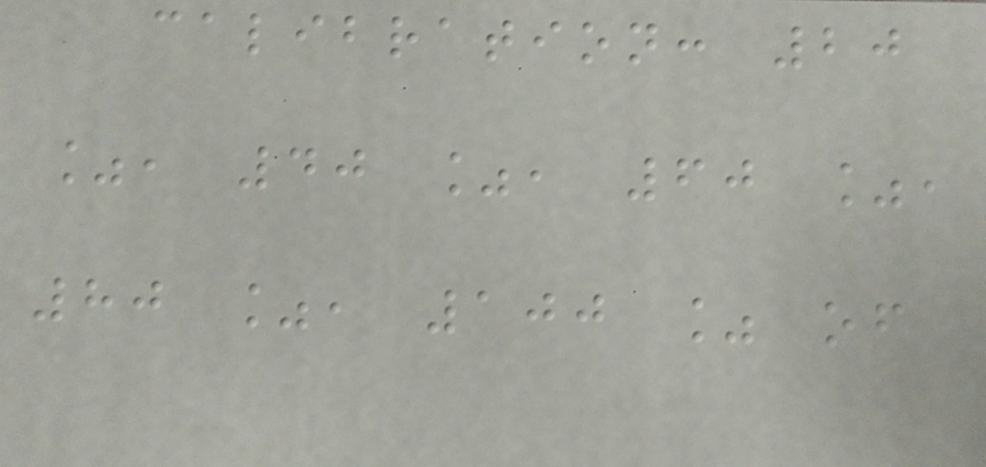calibration: 20
%, 40 %, 60 %,
80 %, 100 % of
